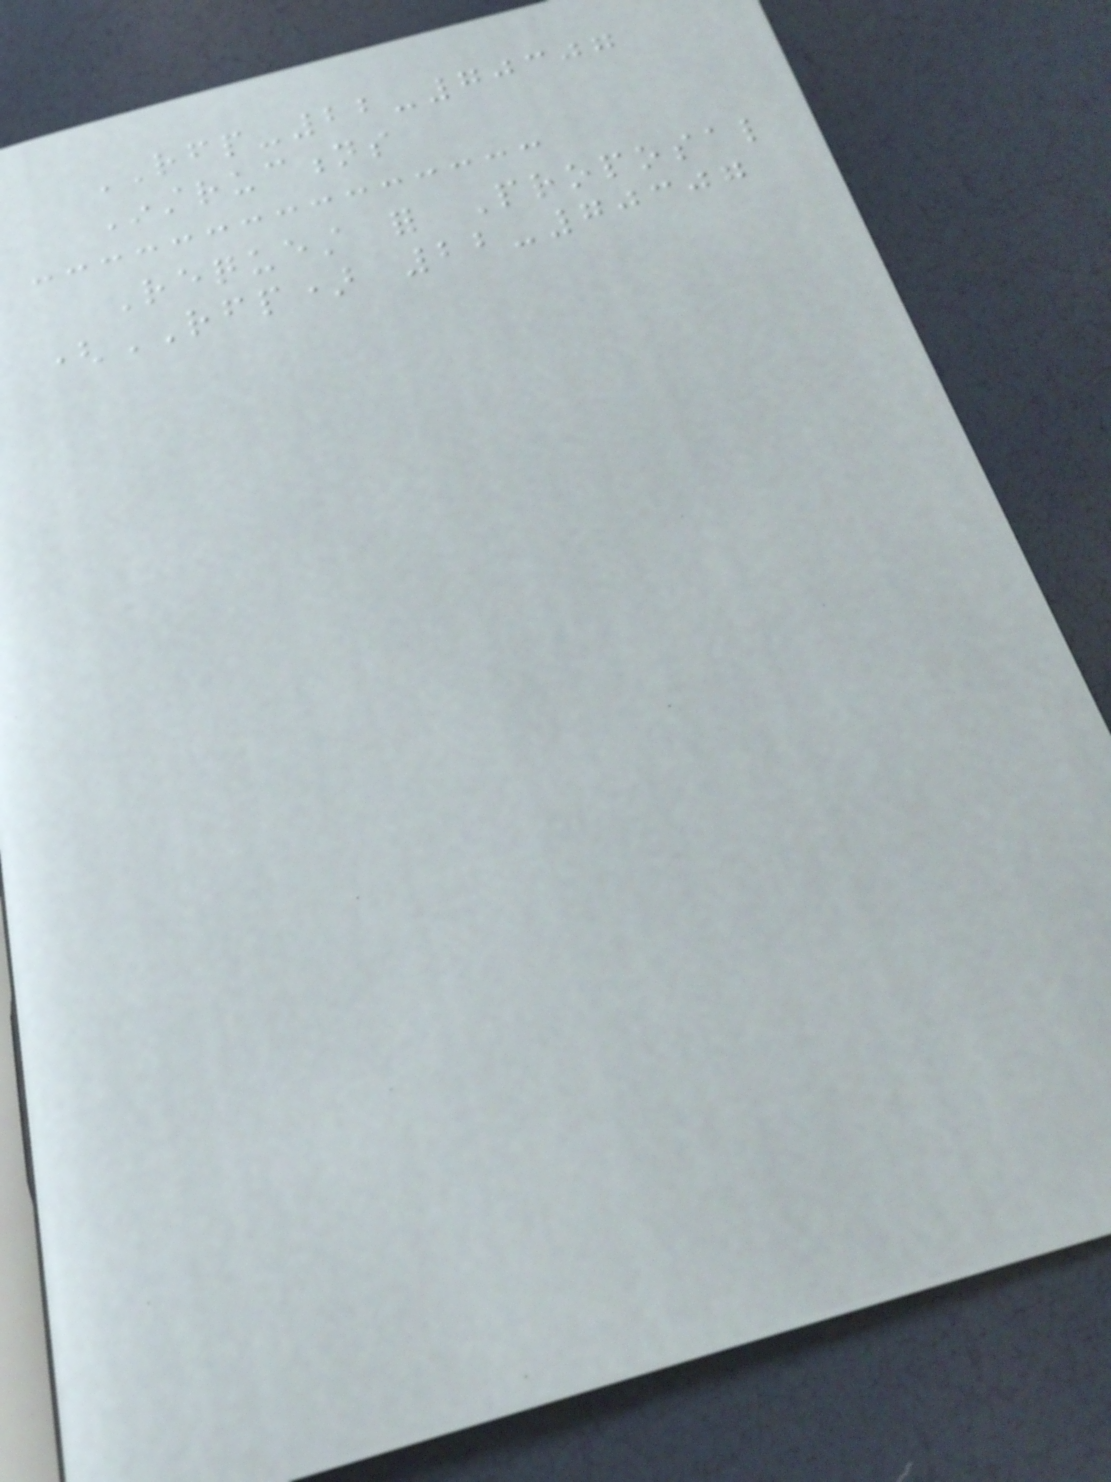RFP-22-70307
Instructions
Request for Proposal
(RFP) 22-70307
